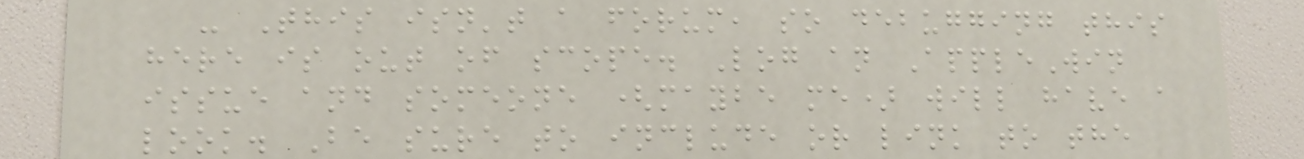- This isn't a forum, so debugging this
here is out of scope. Log an AppleWin
issue and someone (maybe me) will have a
look. Be sure to include or link to the
